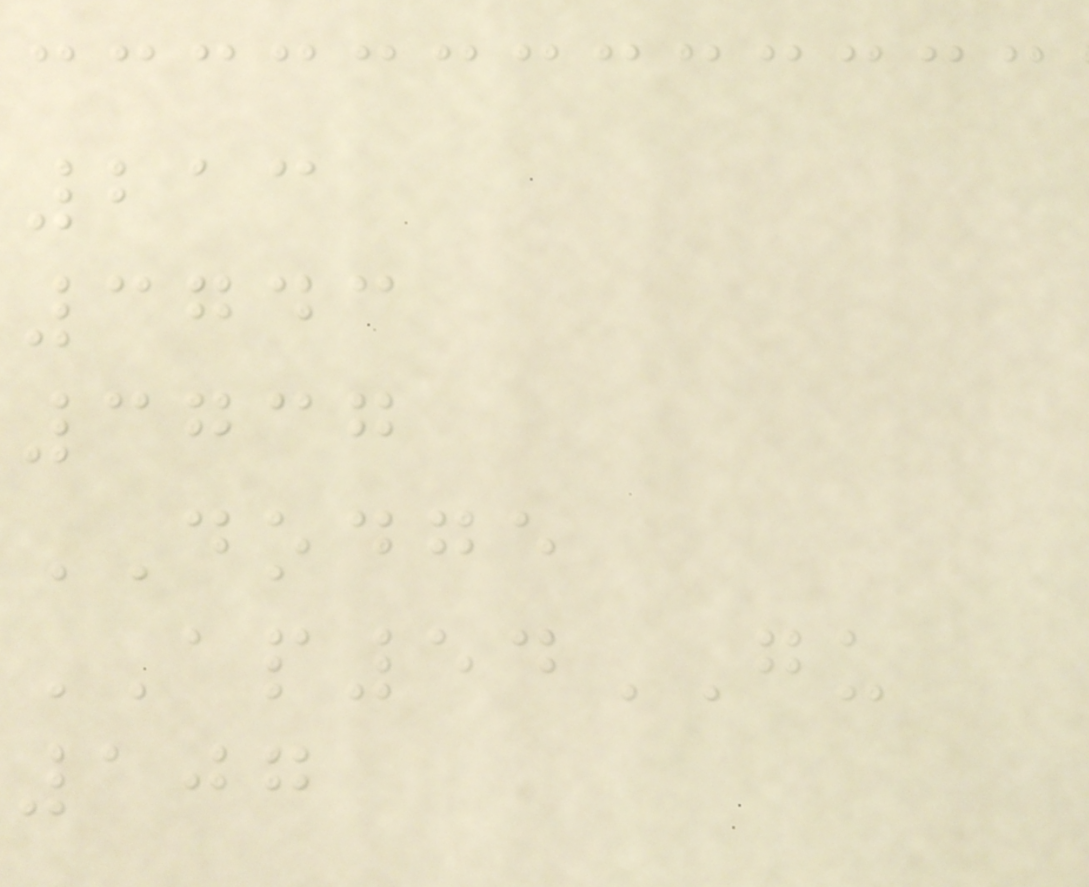213
3743
3737
DODGE
AP54GU
107
